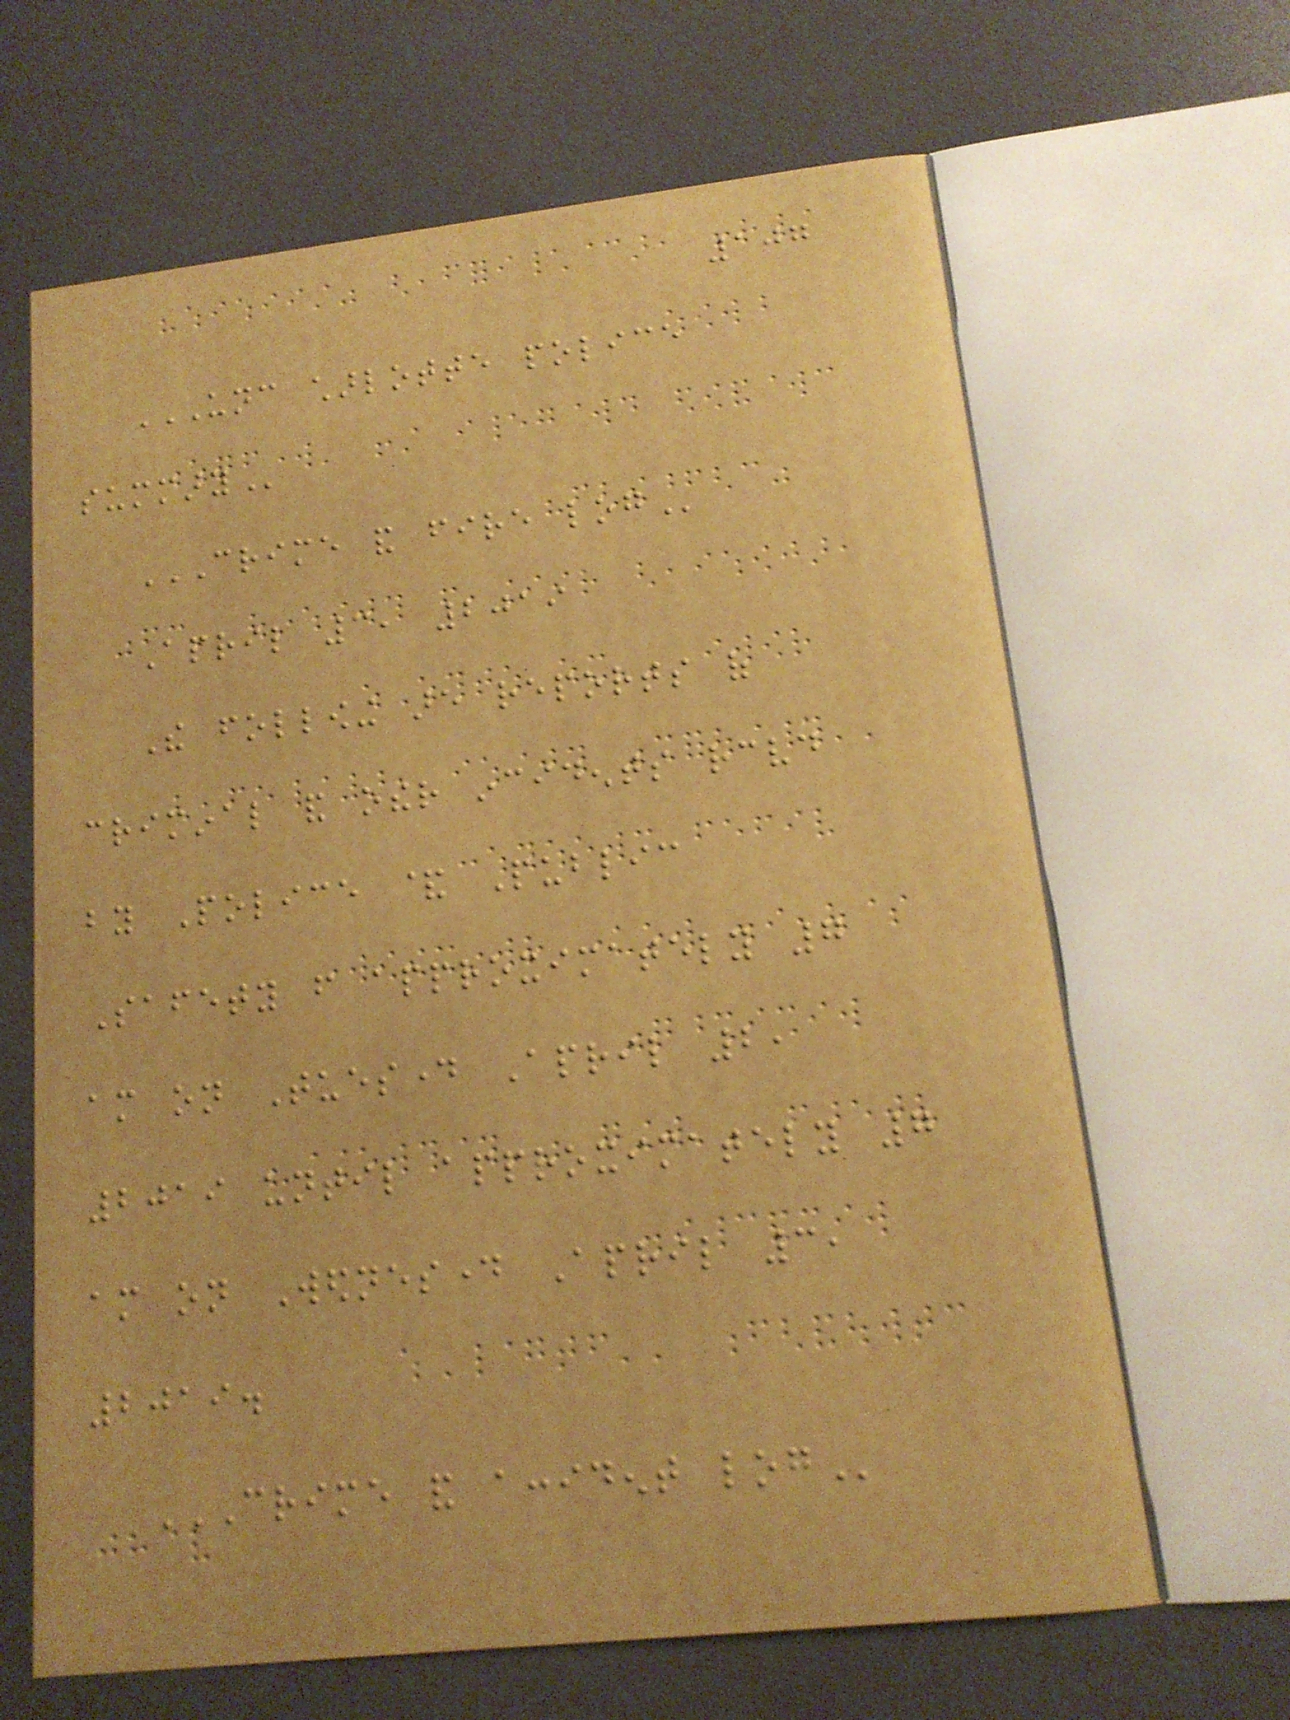107
UNC CHARLOTTE POLICE
SUMMARY
CRIME AND FIRE LOG
April 3, 2019
The following are reports of
criminal and other incidents received
by Police & Public
Safety from approximately 7
am on Tuesday April 2,
2019 until approximately 7
am on Wednesday April 3,
2019.
CRIME AND ACCIDENT LOG
